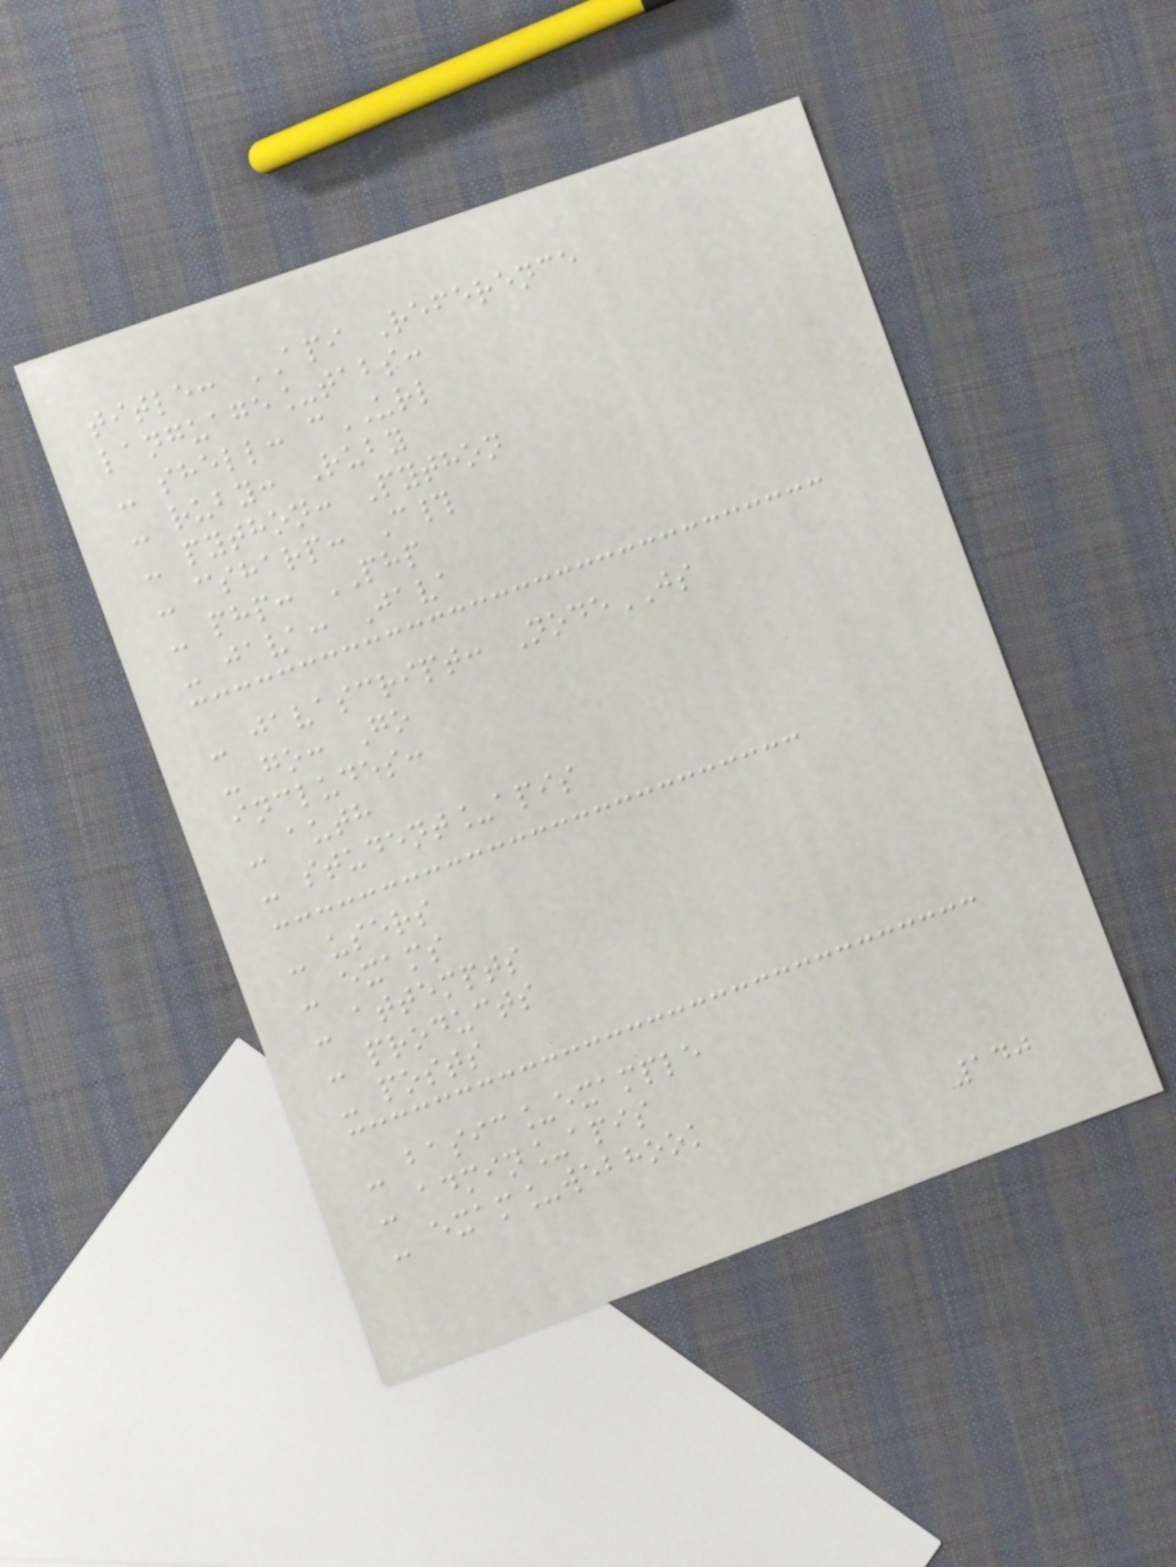title: API Reference
language_tabs:
- shell: cURL
- ruby: Ruby
- python: Python
- csharp: C#
- php: PHP
- java: Java
- javascript: NodeJS
- go: Go
includes:
- auth
- student_apis
- users
- exams
- attempts
- products
- posts
- basic_example
- admin_apis
- exam_webhook
140
